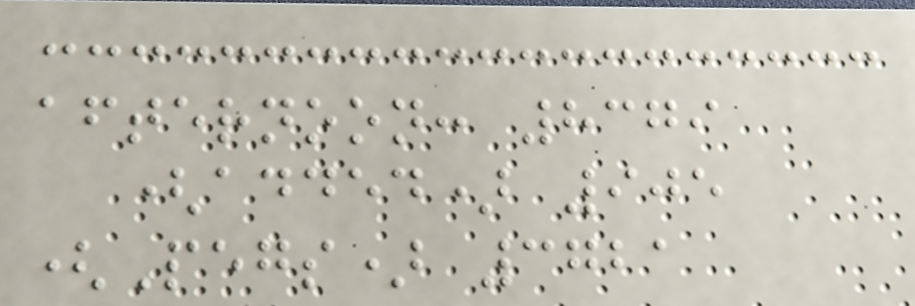afternoon: 8379
(added) 905
(Pegs) 3721
